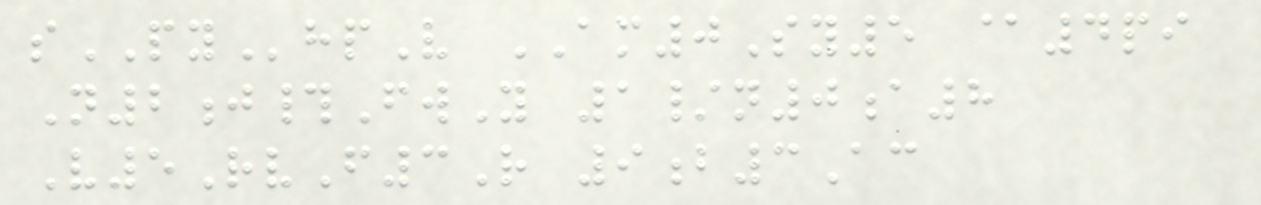sPYhpV AM0Sy5 @4pi
N2j#FwY 1/n0a8
V5RvF3R 9b3Ac
